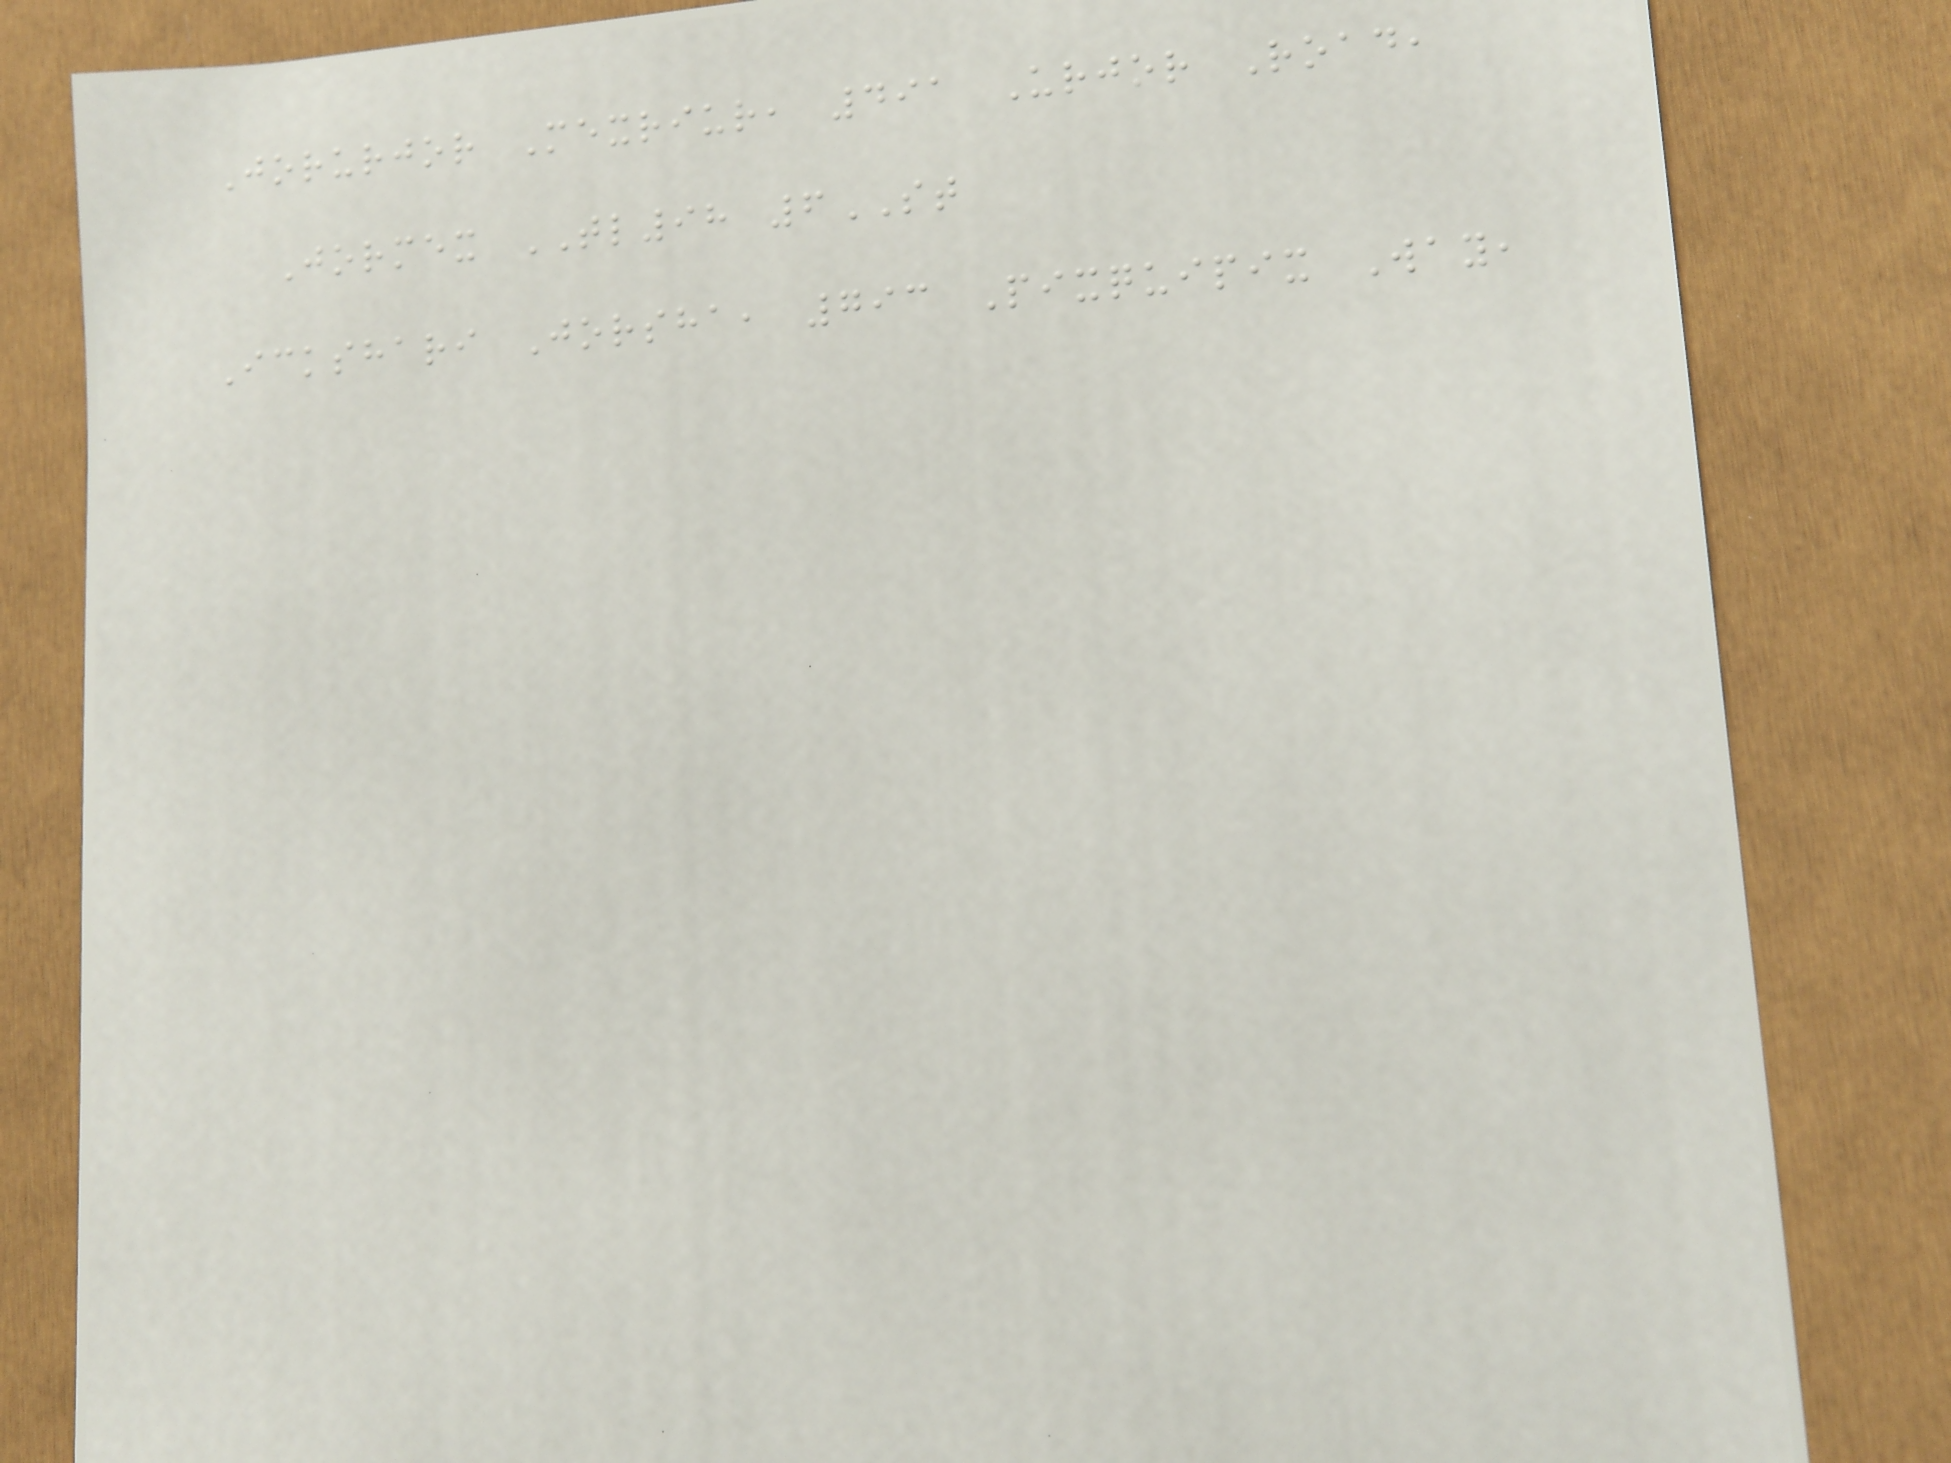Jorurjor Mexriur, 491 Urjor Road,
Jormex TL98 6ST
Ickshari Jorsha, 793 Pixquipix Way,
